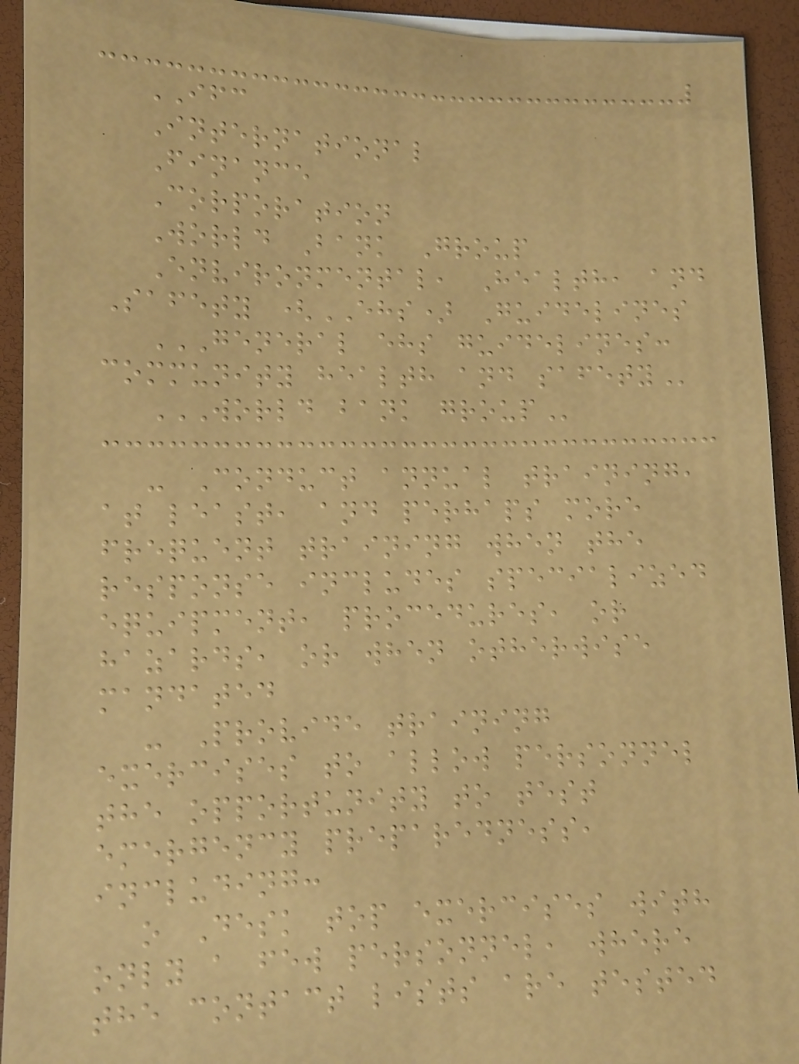IFC
International
Finance
Corporation
World Bank Group
Environmental, Health, and
Safety (EHS) Guidelines
GENERAL EHS GUIDELINES:
COMMUNITY HEALTH AND SAFETY
WORLD BANK GROUP
- Conduct annual training,
at least, and perhaps more
frequent training when the
response includes specialized
equipment, procedures, or
hazards, or when otherwise
mandated
- Provide training
exercises to allow personnel
the opportunity to test
emergency preparedness,
including:
o Desk top exercises with
only a few personnel, where
the contact lists are tested
